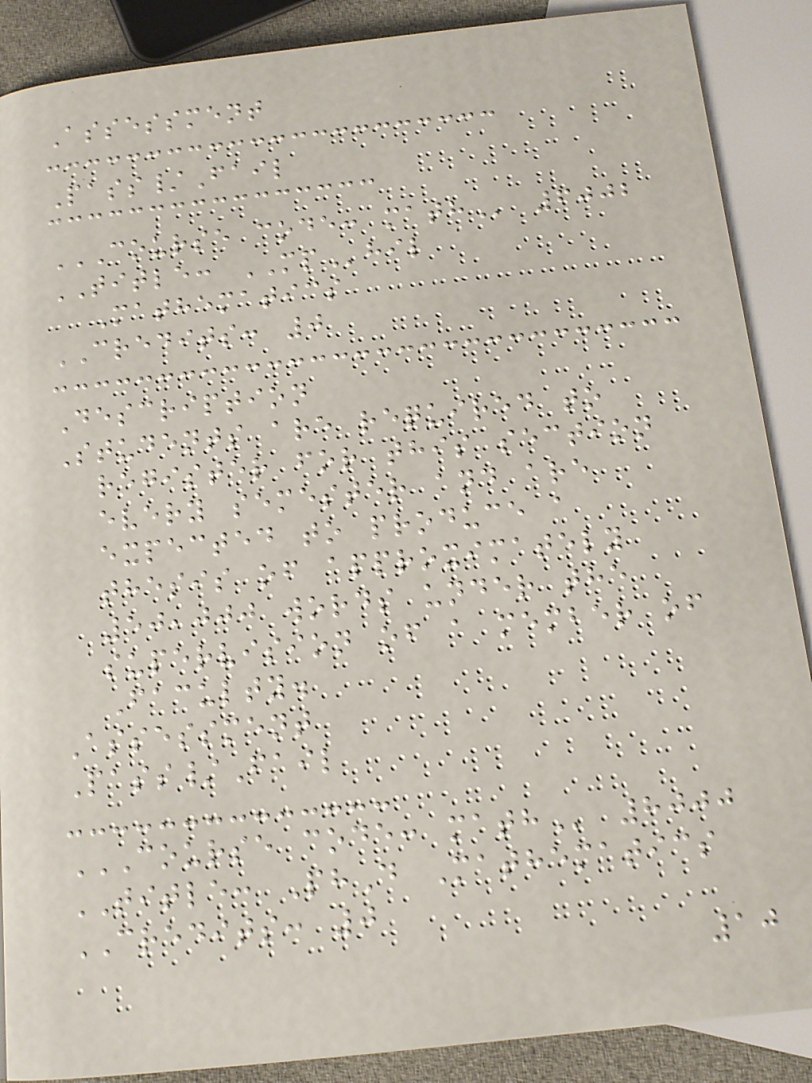Assessment
Pass/Fail
COURSE CODE: MATH 6002
TITLE: MPhil
Mathematics
CREDITS: 0
Description
Students are required to
register for this section
every semester and are
expected to produce a
thesis of approximately
50,000 words under the
supervision of a member of
Faculty.
Assessment
Pass/Fail
COURSE CODE: MATH 8000
TITLE: PhD Mathematics
CREDITS: 0
10
